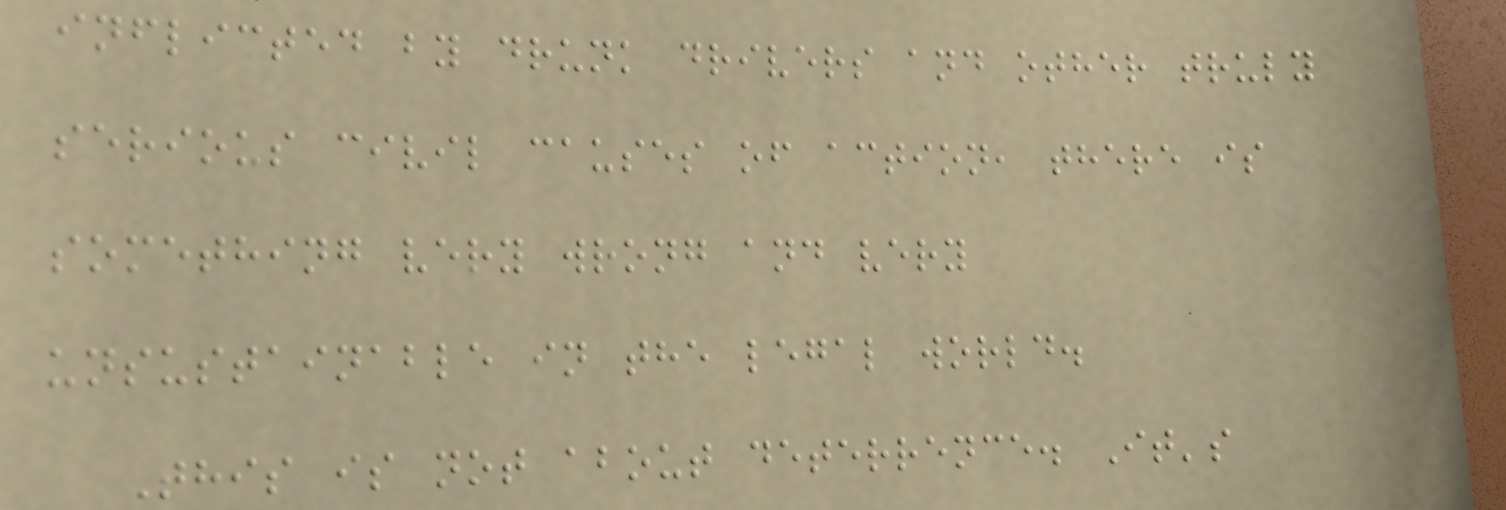inflicted by drunk drivers and other truly
serious civil causes of action, there is
something very wrong and very
unsustainable in the legal world.
This is not about deterrence. It's
